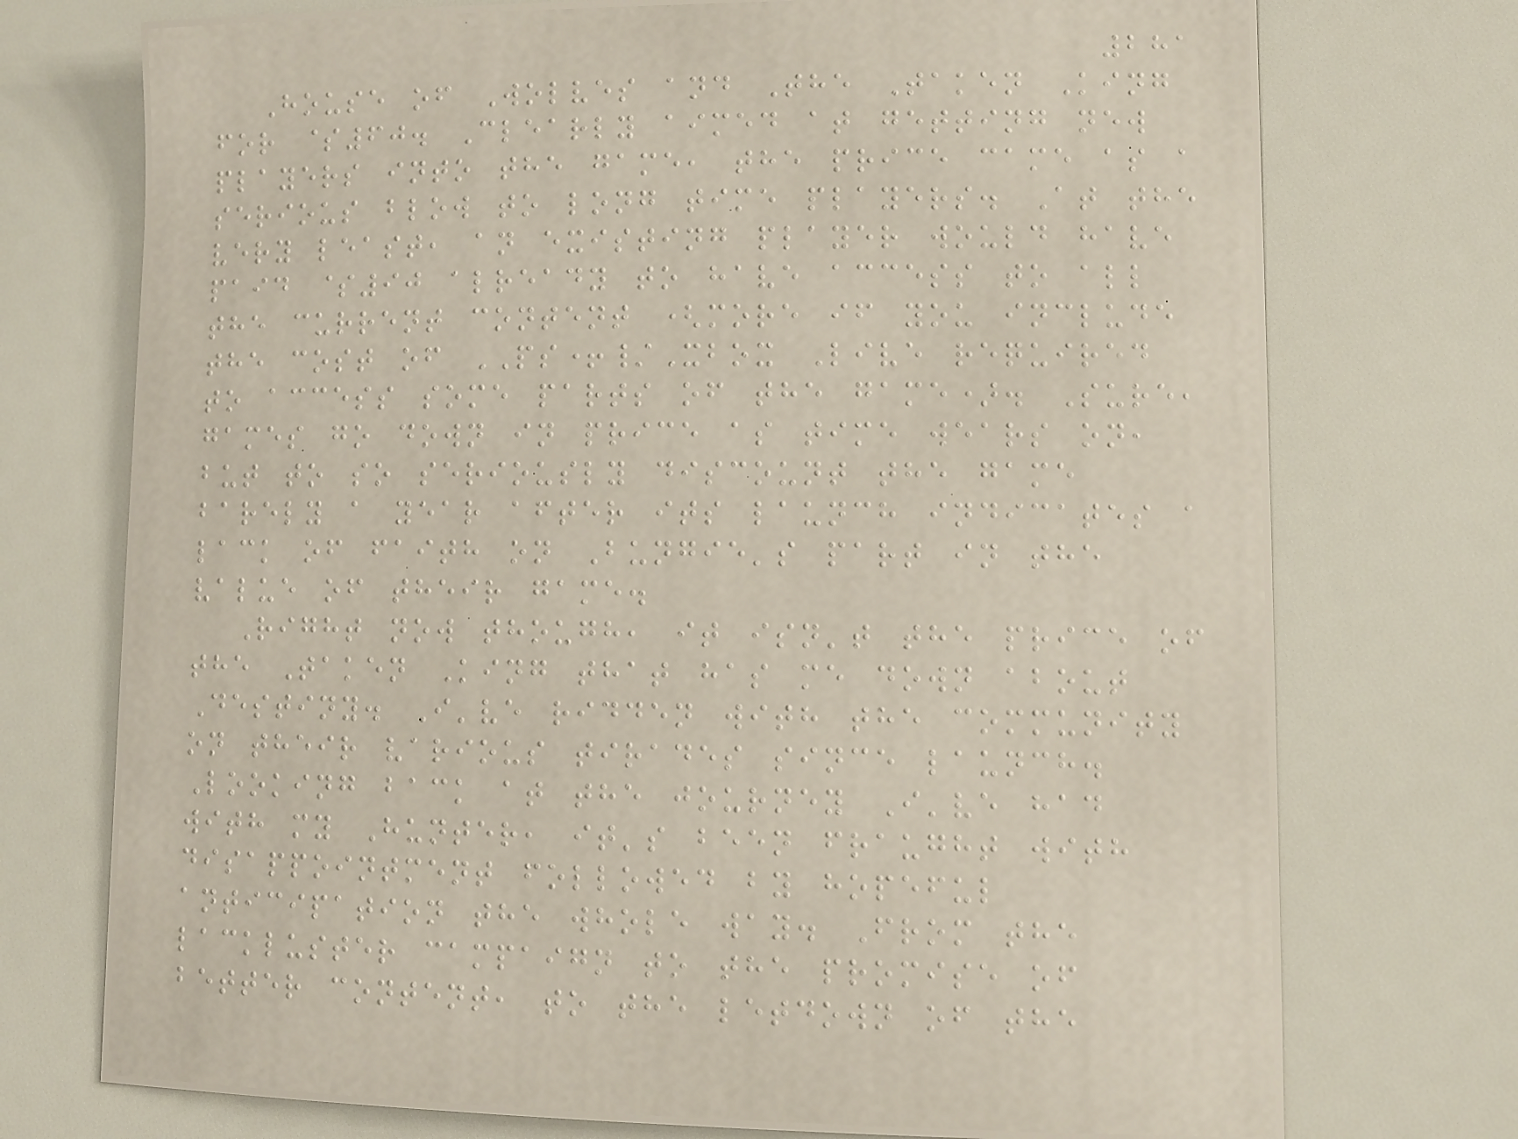281
House of Wolves and The Taken King
for $60. Clearly aimed at getting new
players into the game, the price came as a
serious blow to long time players. At the
very least, an existing player would have
paid $90 already to have access to all
the current content (more if you include
the cost of PS+/Xbox Live required
to access some parts of the game). Sure,
games go down in price as time wears on,
but to so seriously discount the game
barely a year after its launch indicates a
lack of faith on Bungie's part in the
value of their game.
Right now though, it isn't the price of
the Taken King that has me down about
Destiny. I've ridden with the community
on their various tirades since launch.
Looking back at the journey I've had
with my Hunter, it's been fraught with
disappointment followed by hopeful
anticipation the whole way. From the
lackluster campaign to the promise of
better content, to the letdown of the
